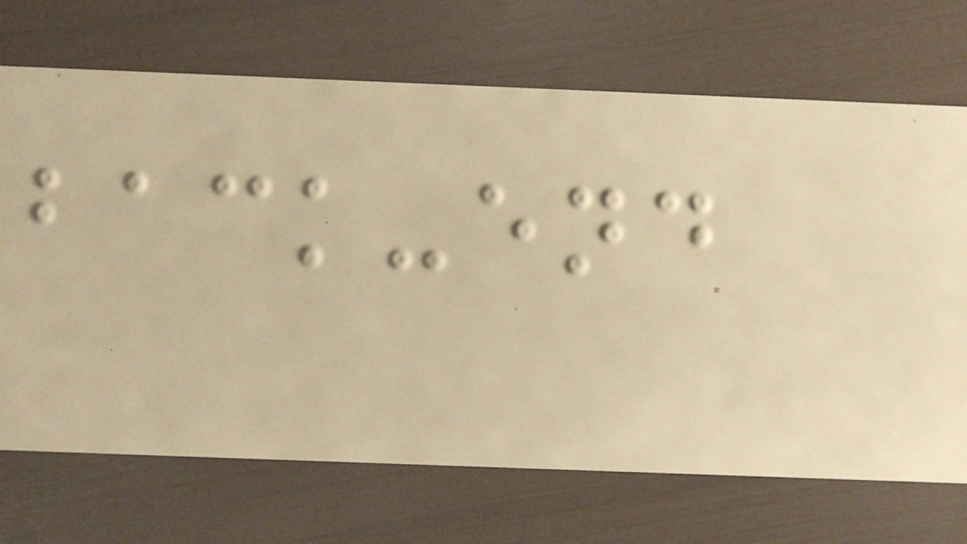back-end
